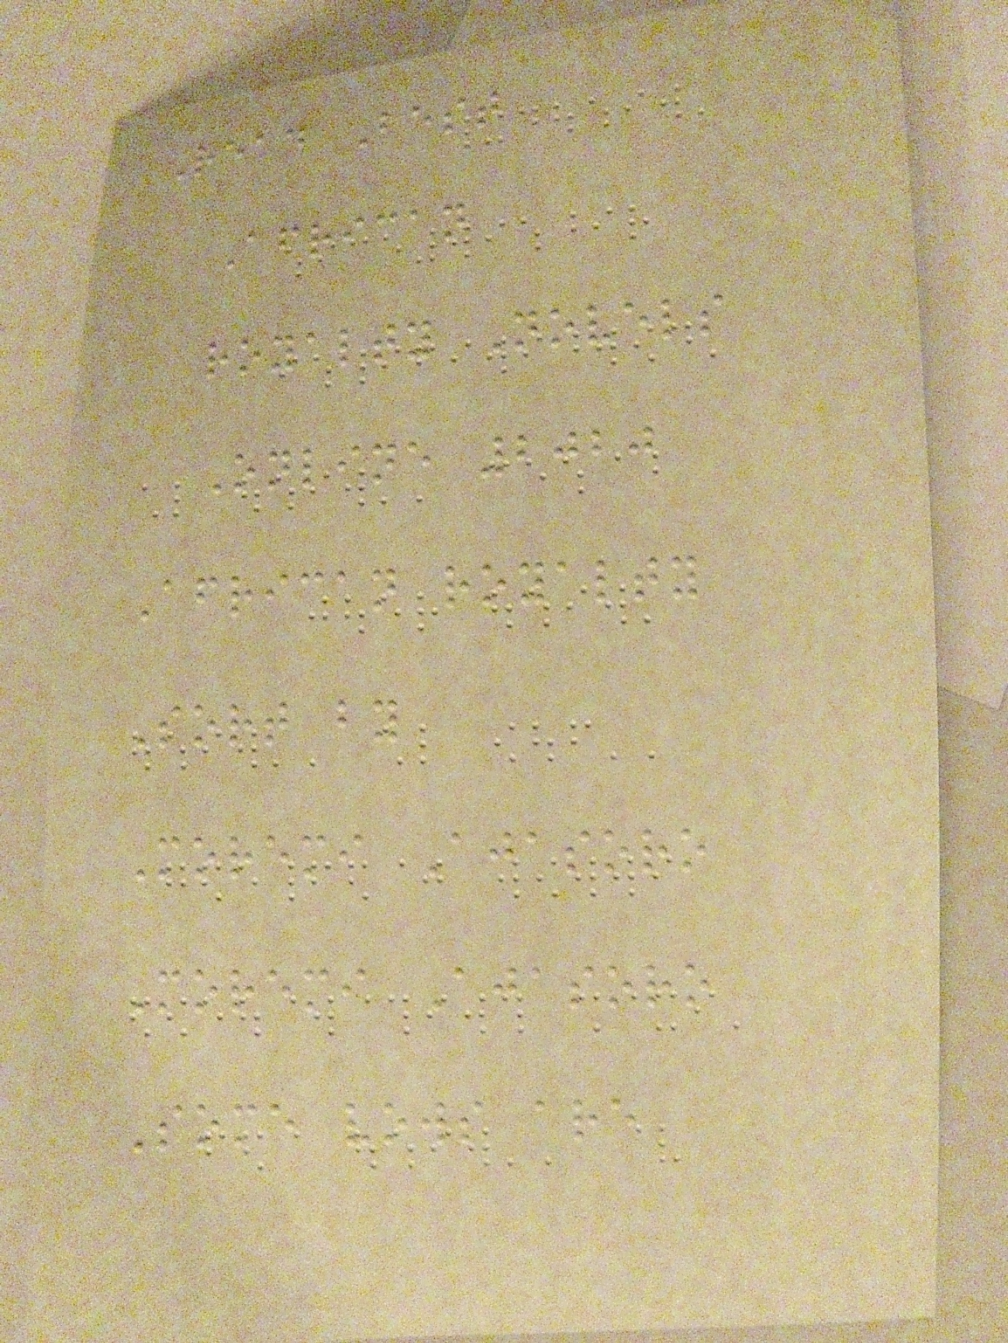Read Best
African
royalty Novels
Online 2020
African royalty
Sort by
Moremi Ajasoro
Moremi Ajasoro
Some vows are
